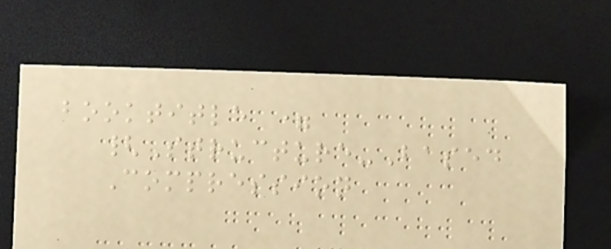booktitle =
{Structure-Based
Compression
